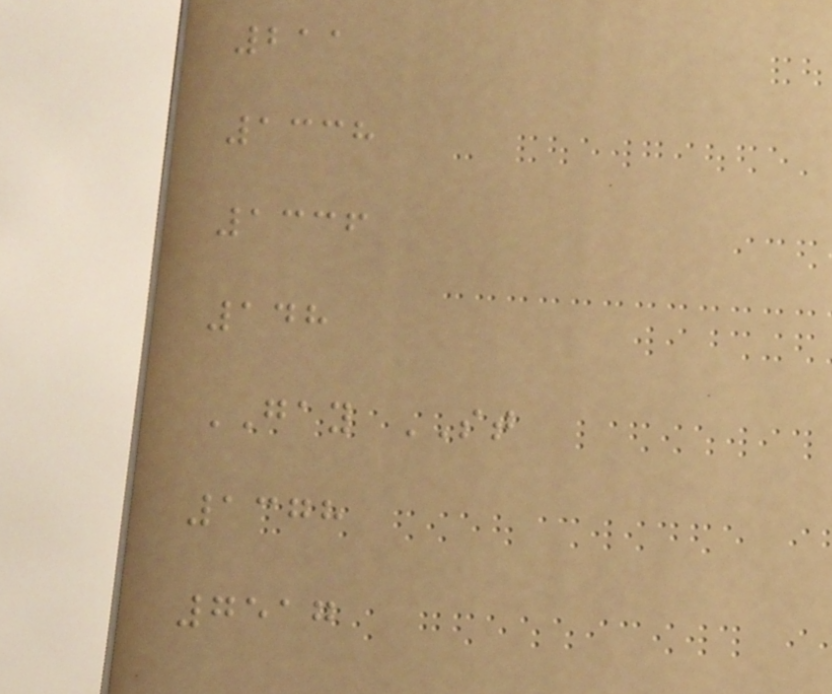211
1338
1336
148
GAY ST
1378
7517
